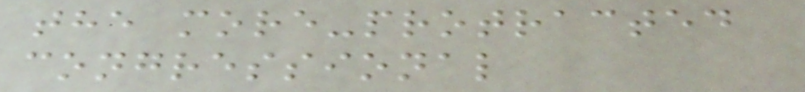the more-protracted
congressional
